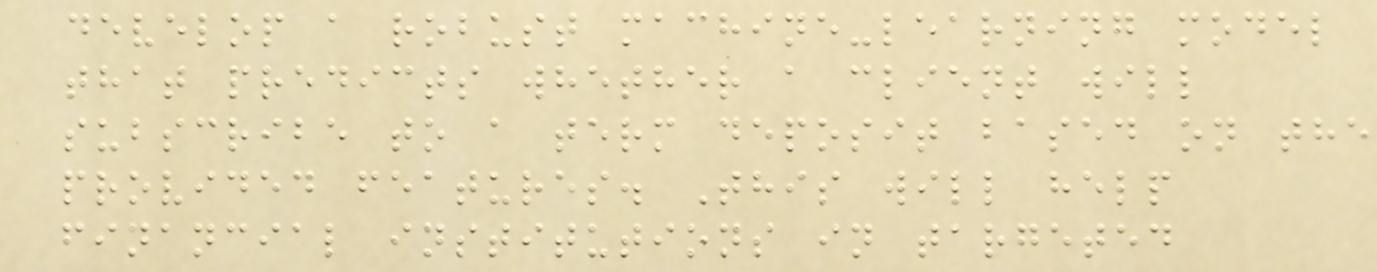develop a robust machine-learning model
that predicts whether a client will
subscribe to a term deposit based on the
provided features. This will help
financial institutions in targeted
